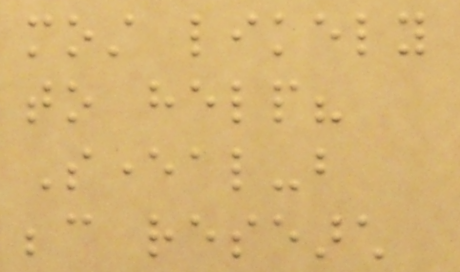most likely
to help?
Several-but
because research
